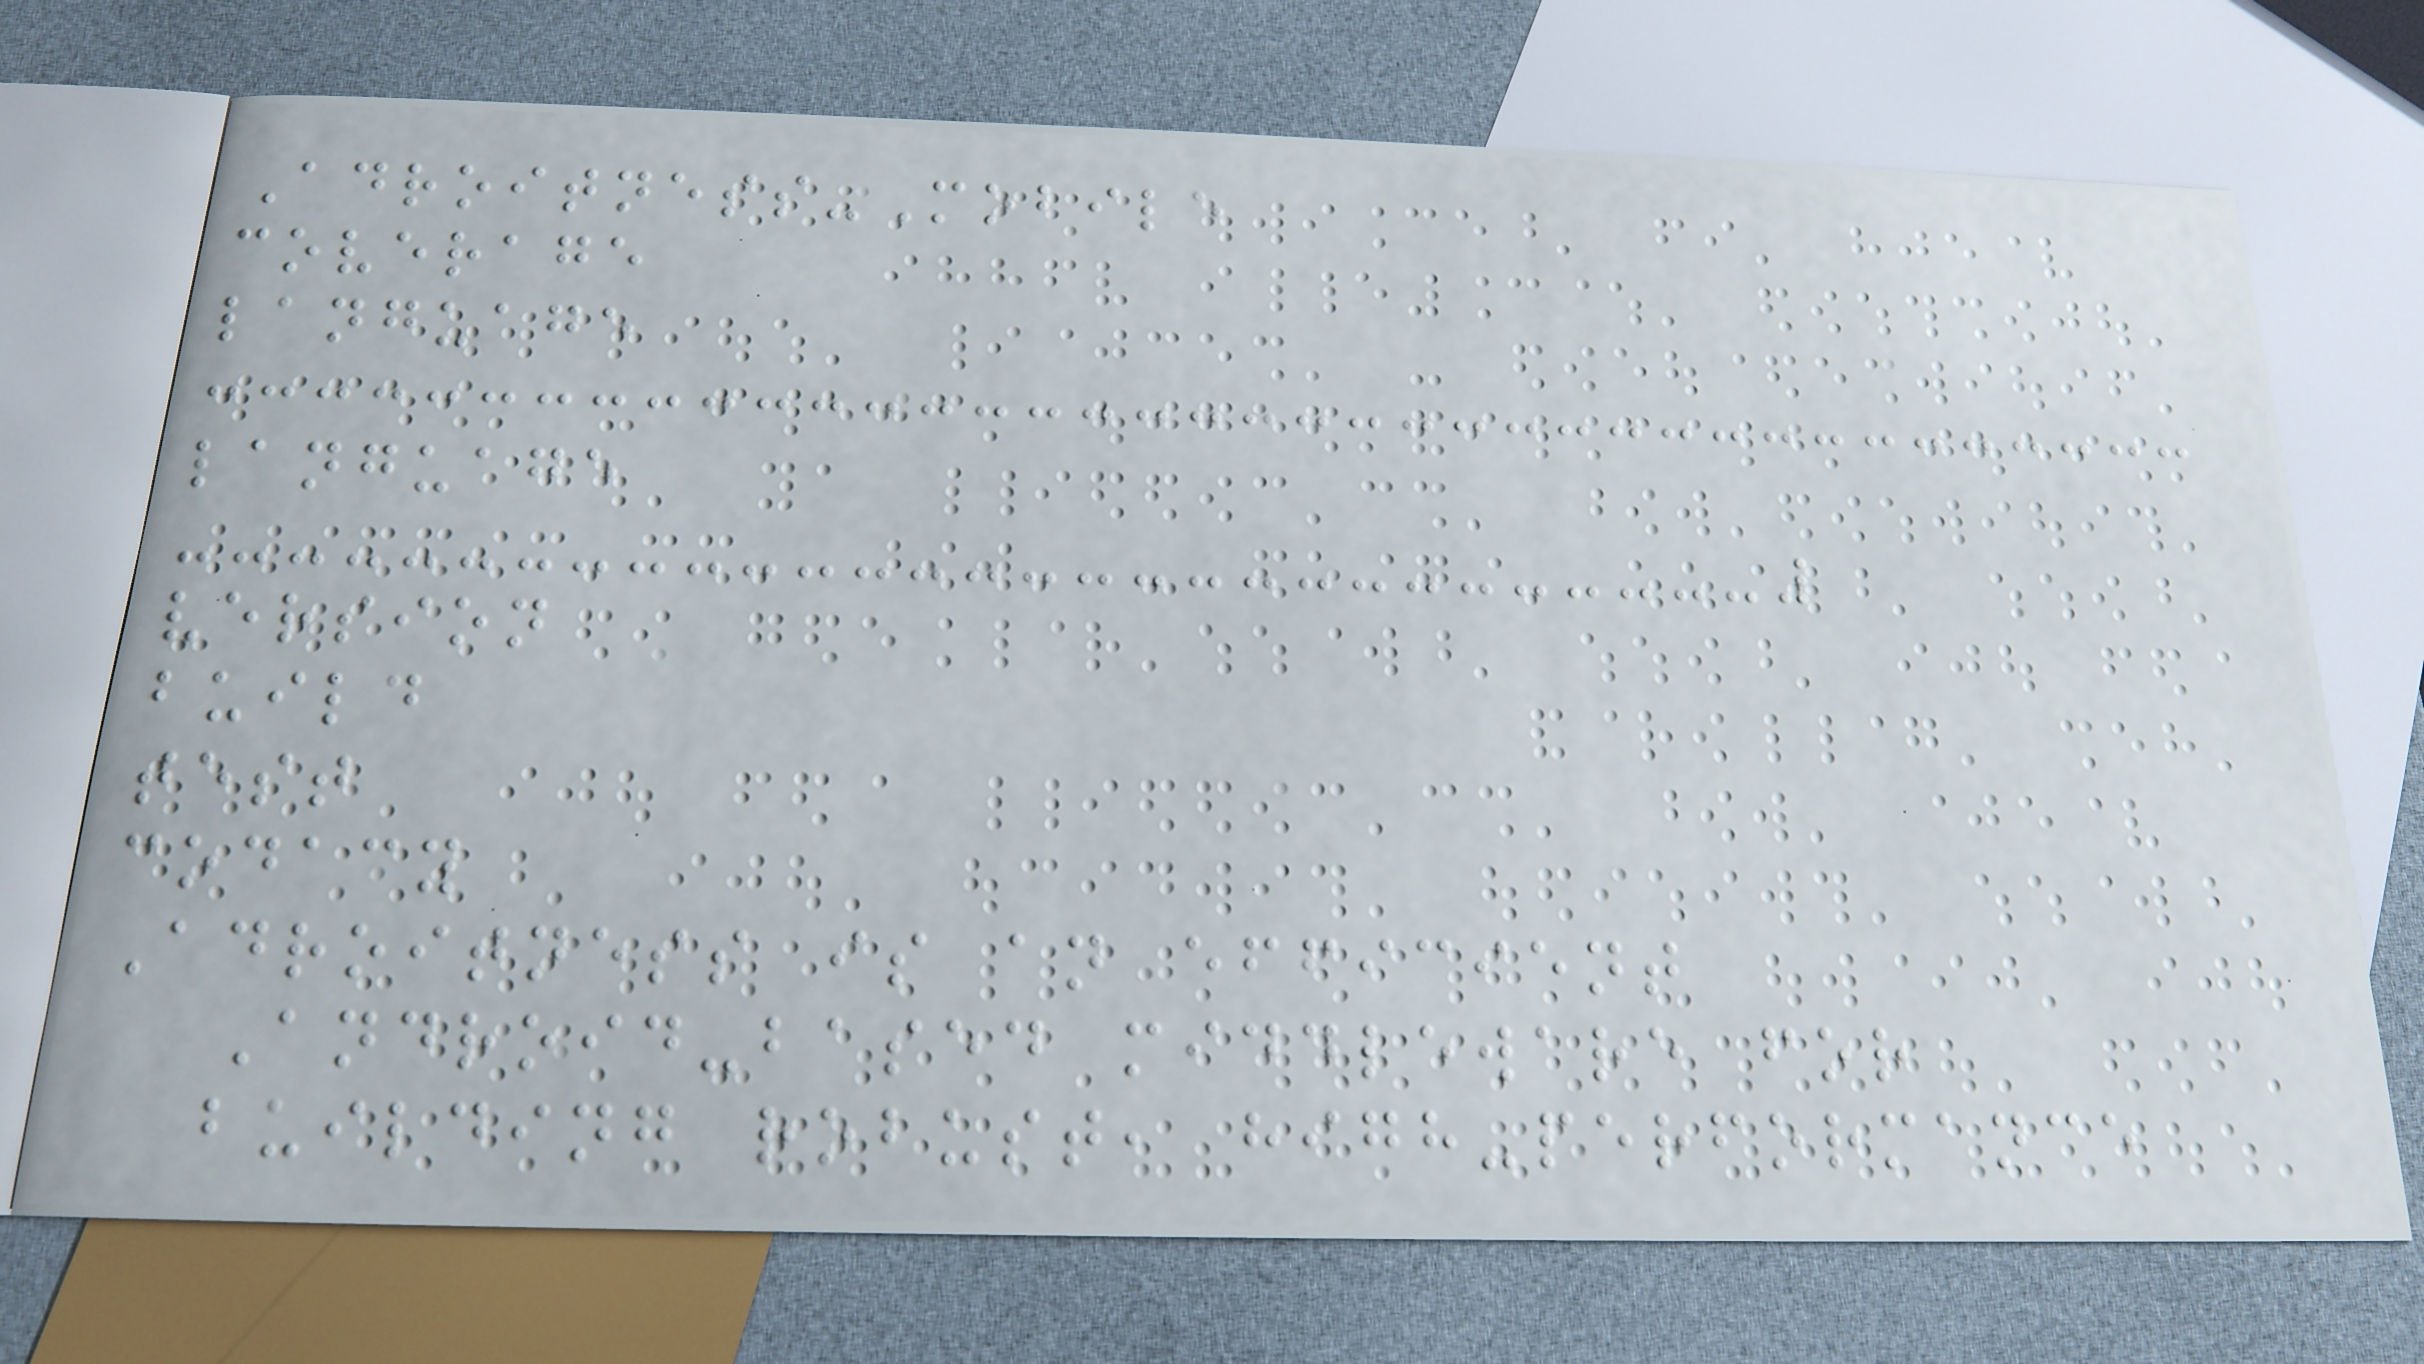Adroitness-Mobile
coverage
language
language
version
build
test
codacy
Adroitness is an efficient
Android-based middleware for
building robust, high-performance
